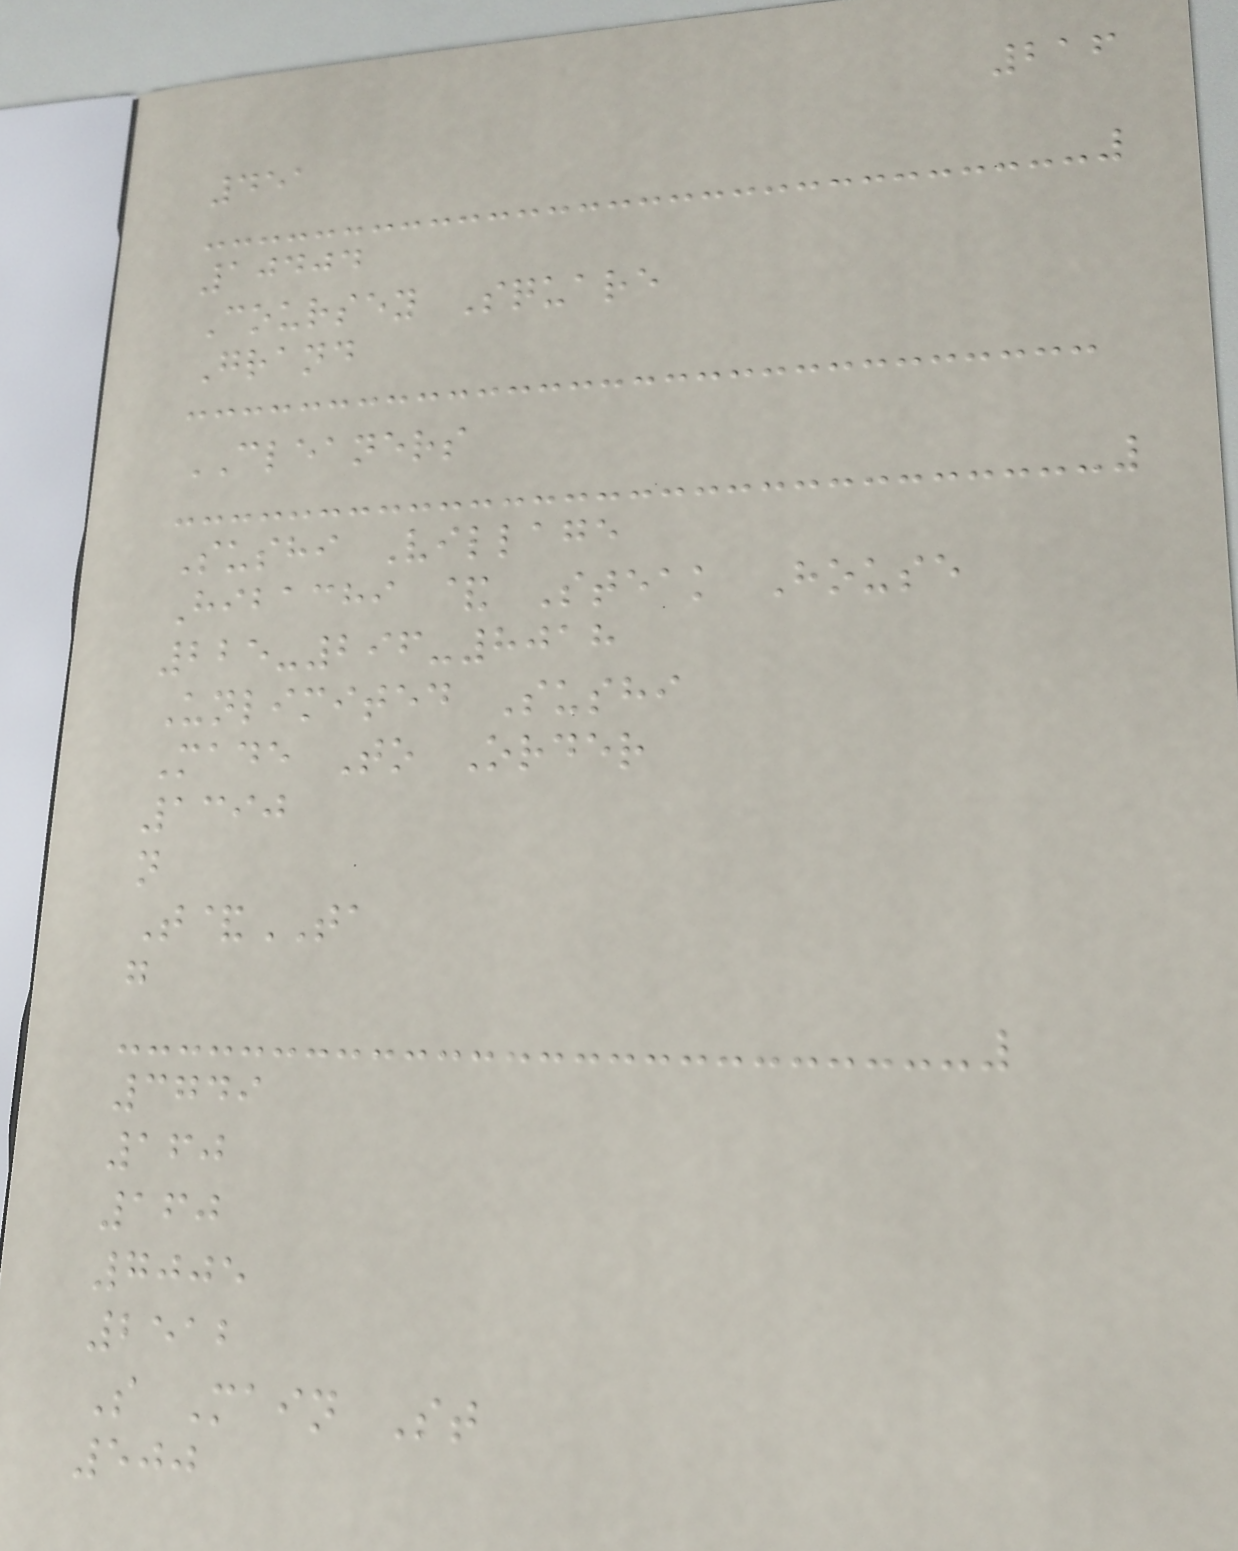216
451
10404
Coursey Square
Grand
CLEANERS
Sushi Village
Hibachi & Steak House
225-296-8018
Unlimited Sushi
Made To Order
1390
n
T&TA
g
3749
160
160
7005
2512
S Main St
500
